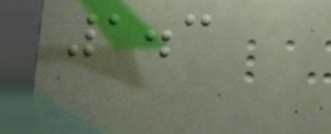1.3
